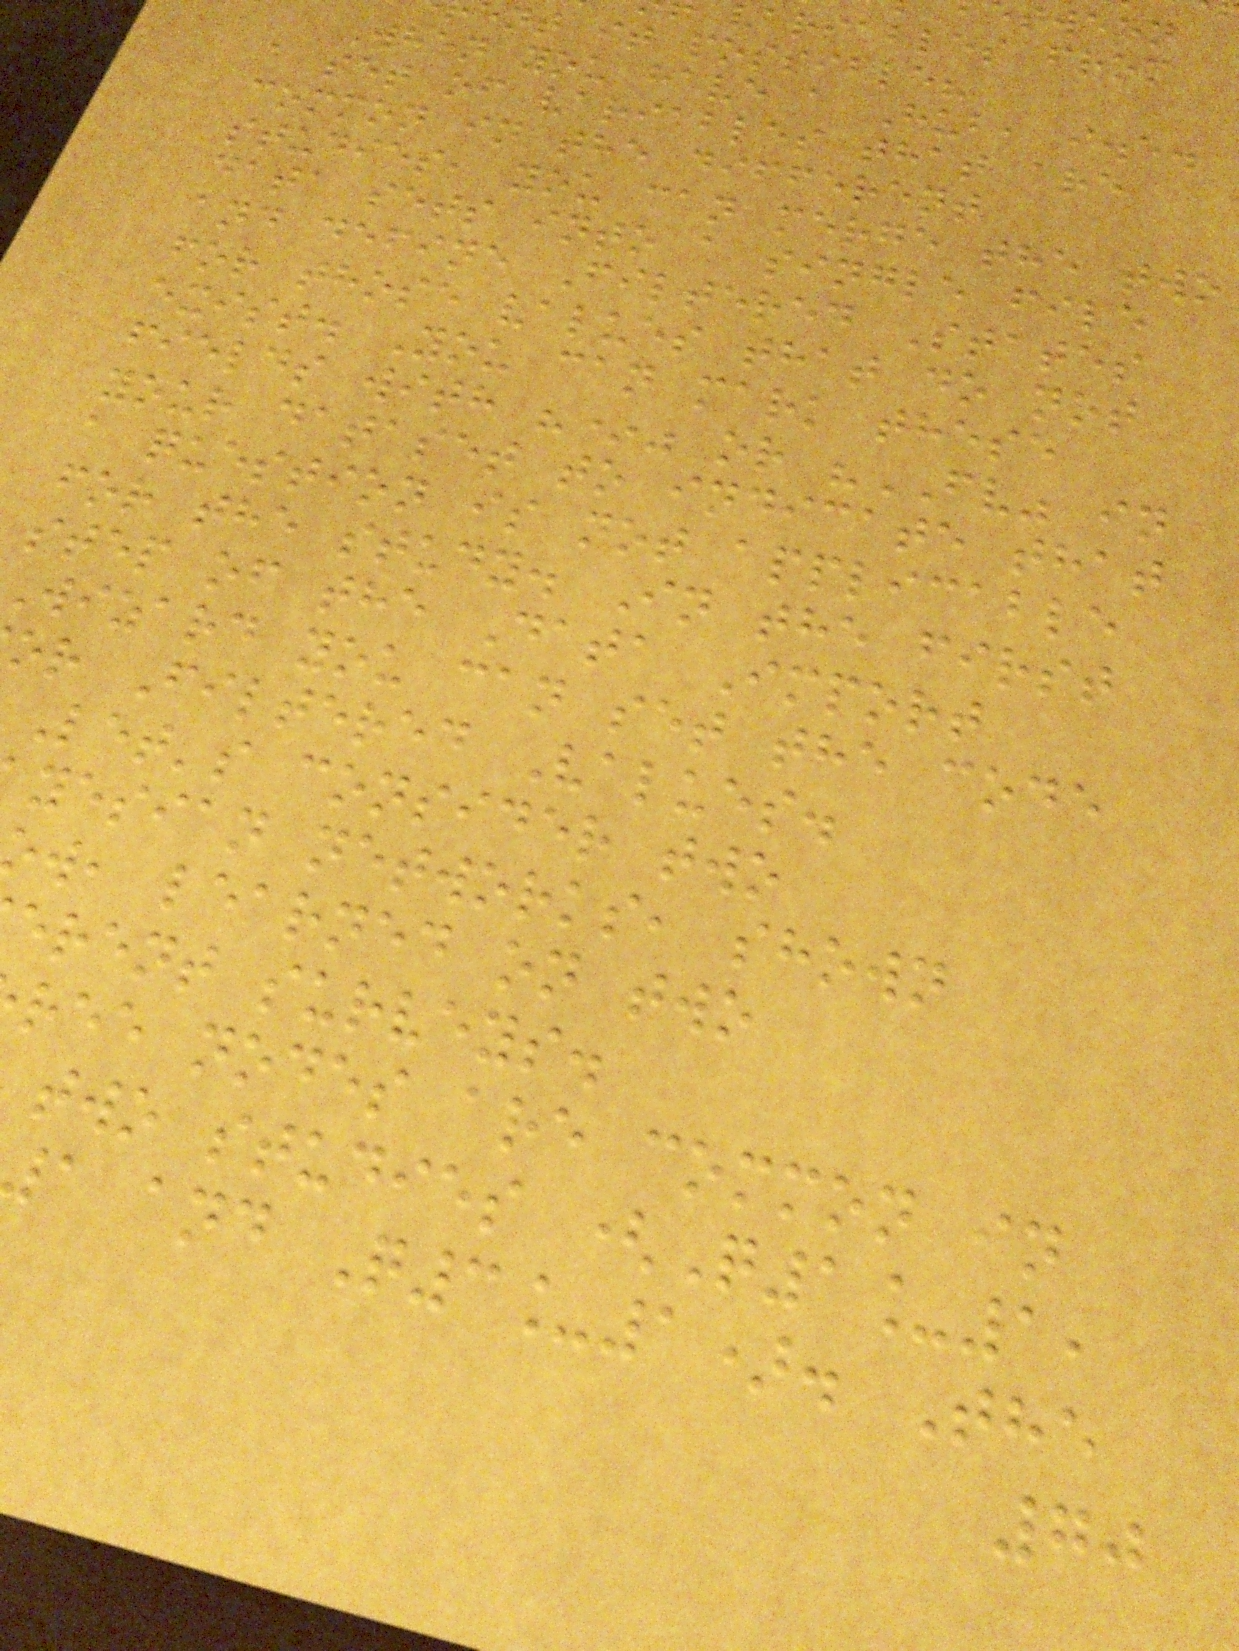variables from
nt it possible?
When you have a Hub, i.e.
a set of variables that are
common in the different
studies, you can merge the two
data sets into a single file
and define Filtered States
for those values that do not
exist. You can mark these
fields with "*" or "FV" in
your dataset to indicate that
a question is not applicable
for the study. In the first
step of the Data Import
wizard you can set the code
or Filtered Values.
Let's consider two
yesian networks, shown
w, learned on two
erent surveys.
ree nodes are common in
two studies (Q1_1,
a and Q3_1). The
70
